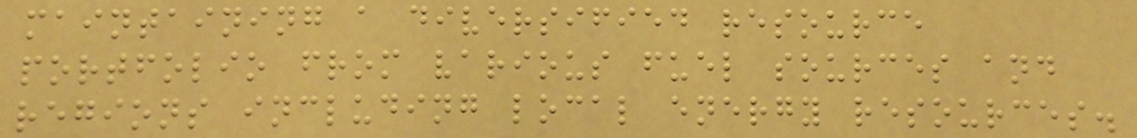maintaining a diversified resource
portfolio from various fuel sources and
regions including local energy resources.
